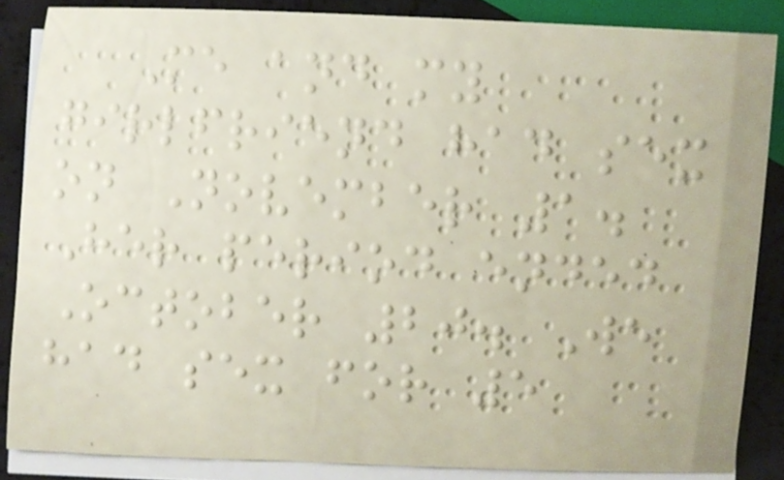Me and my
girlfriend had sex
on November 1.
Her period ended
October 20. We
had sex for 5
